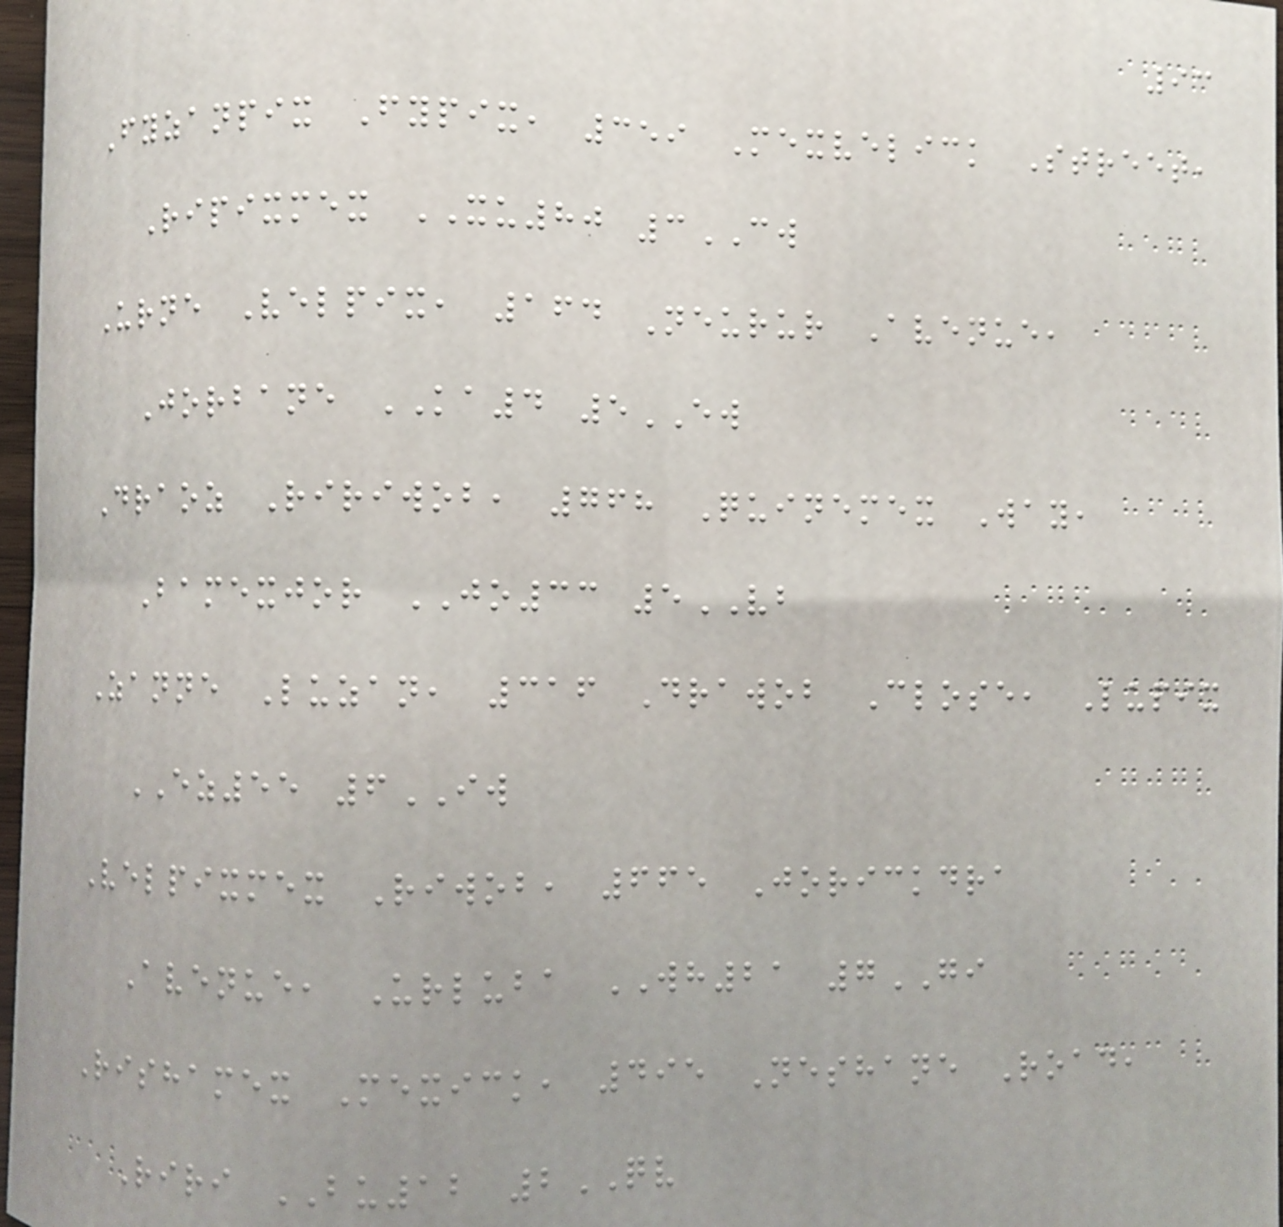93
Fyzanpix Fypix, 359 Mexvelick Street,
Ripixmex XU80 3CW
Urne Velpix, 164 Neurur Avenue,
Jorbane KA4 5EW
Draoz Ririwob, 768 Quinemex Way,
Bamexjor JO33 5VB
Zanne Luzan, 316 Drawob Close, Lupix
EZ55 6IW
Velpixmex Riwob, 665 Jorickdra
Avenue, Urluba WH21 7GI
Rishamex Mexick, 495 Neshane Road,
Riri BU12 2QV
